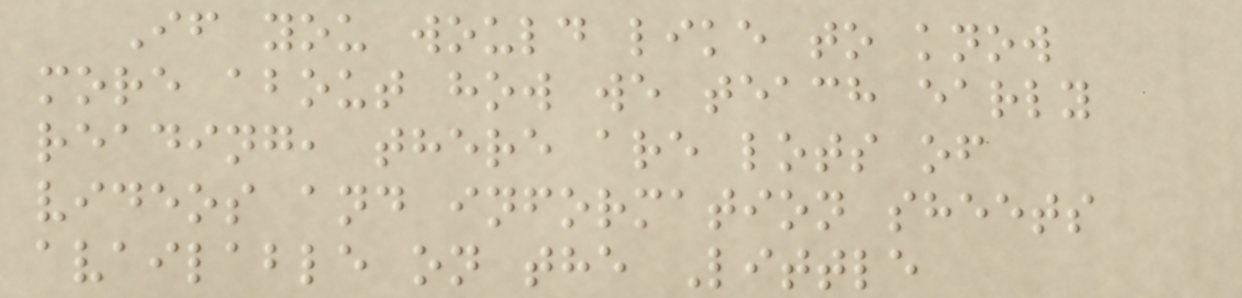If you would like to know
more about how we teach early
reading, there are lots of
videos and information sheets
available on the Little
